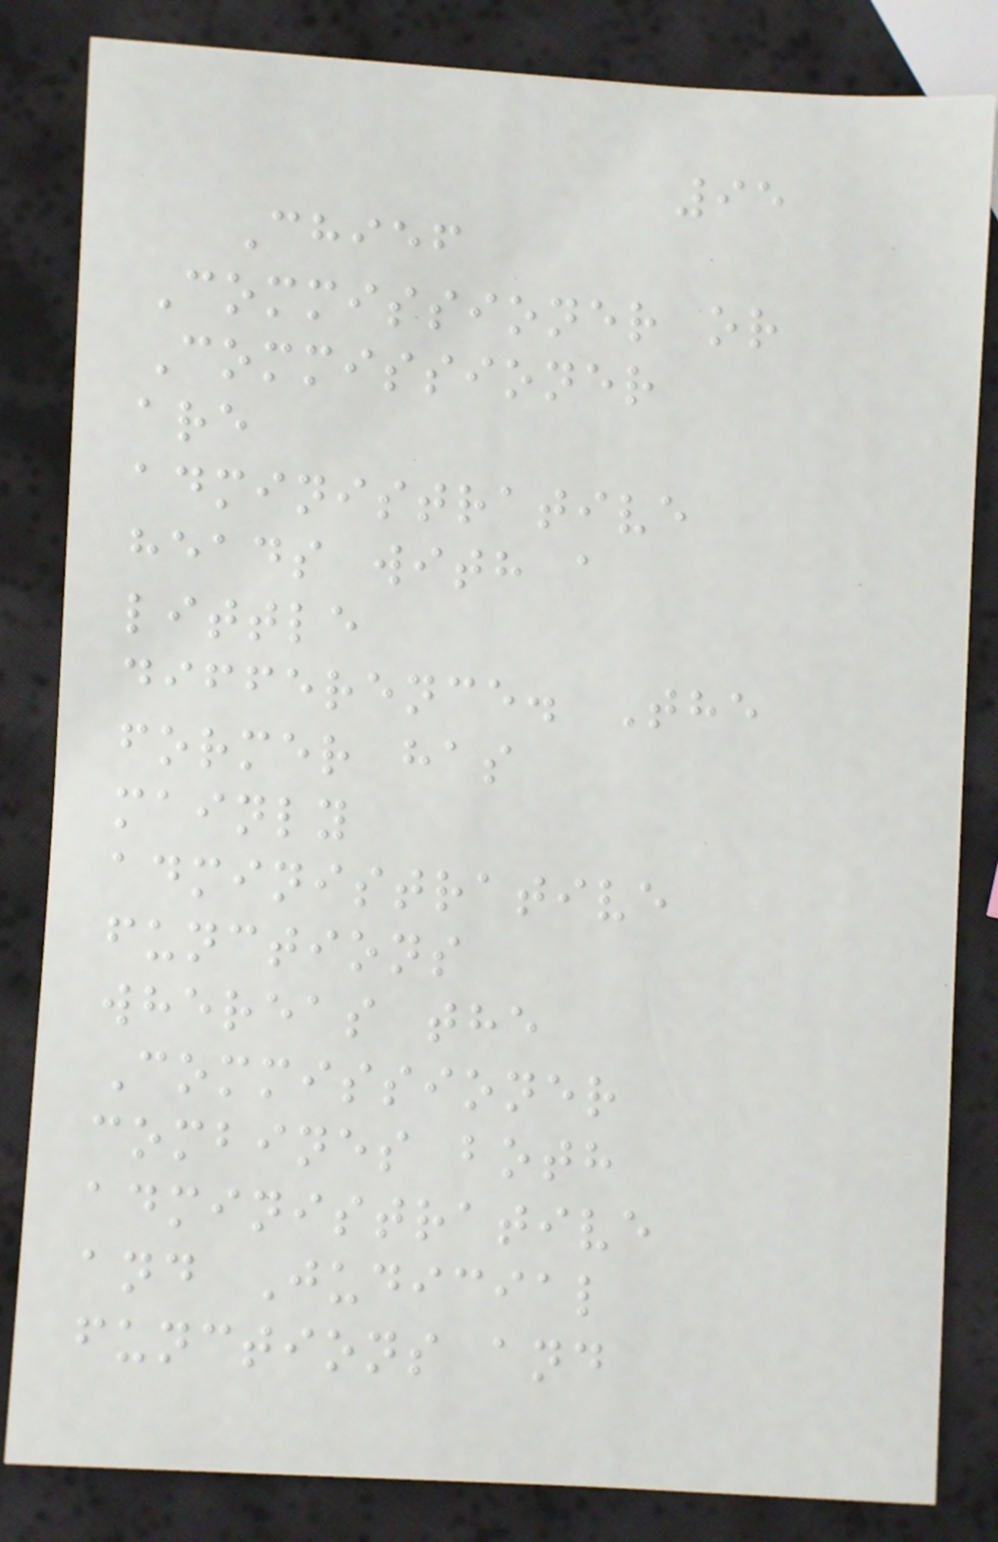95
Chief
Commissioner or
Commissioner
are
administrative
heads with a
little
difference. The
former has
mainly
administrative
functions
whereas the
Commissioner
combines both
administrative
and Judicial
functions and
